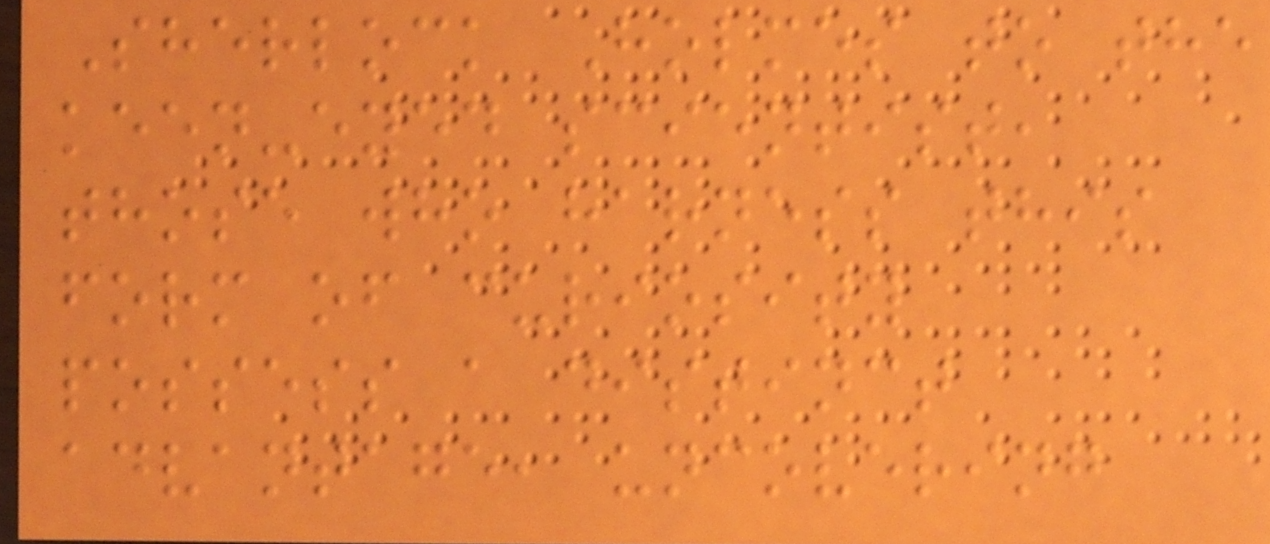Sherlock Holmes to the
keen-eyed scientist,
those who harness this
form of curiosity
possess a distinct
advantage, uncovering
